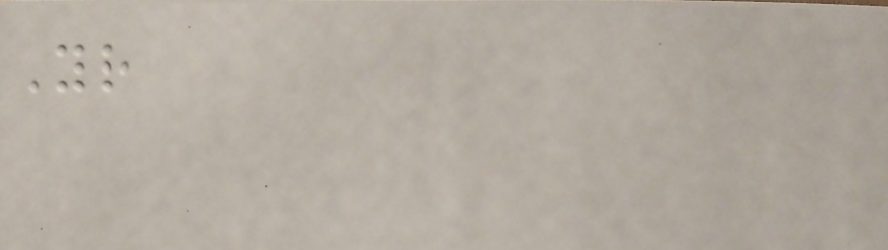Your
